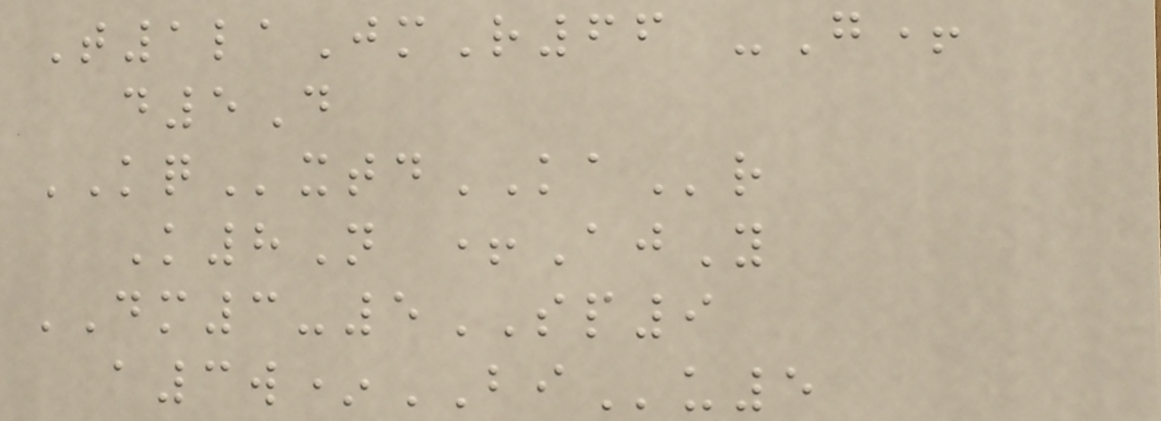T1laJmR66 -G+
d5D
KQxtdKAr
K8N +AjY
DM3-5SP9
a3w*BIu5
